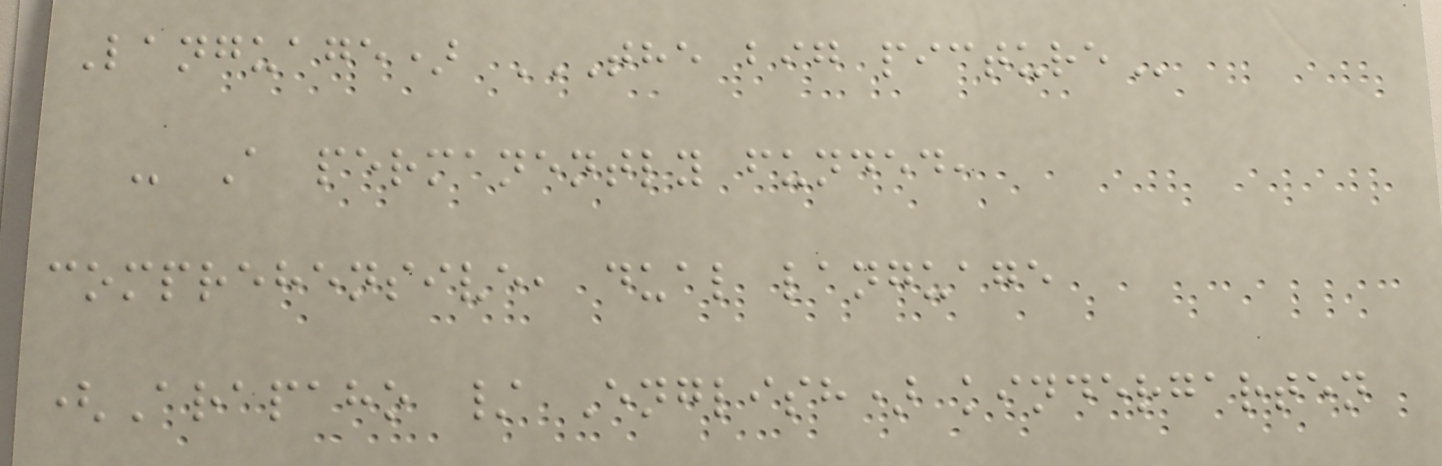Language) THE BIG PICTURE
- A permanently funded,
comprehensive, dual language
(Arapaho / English) kindergarten
